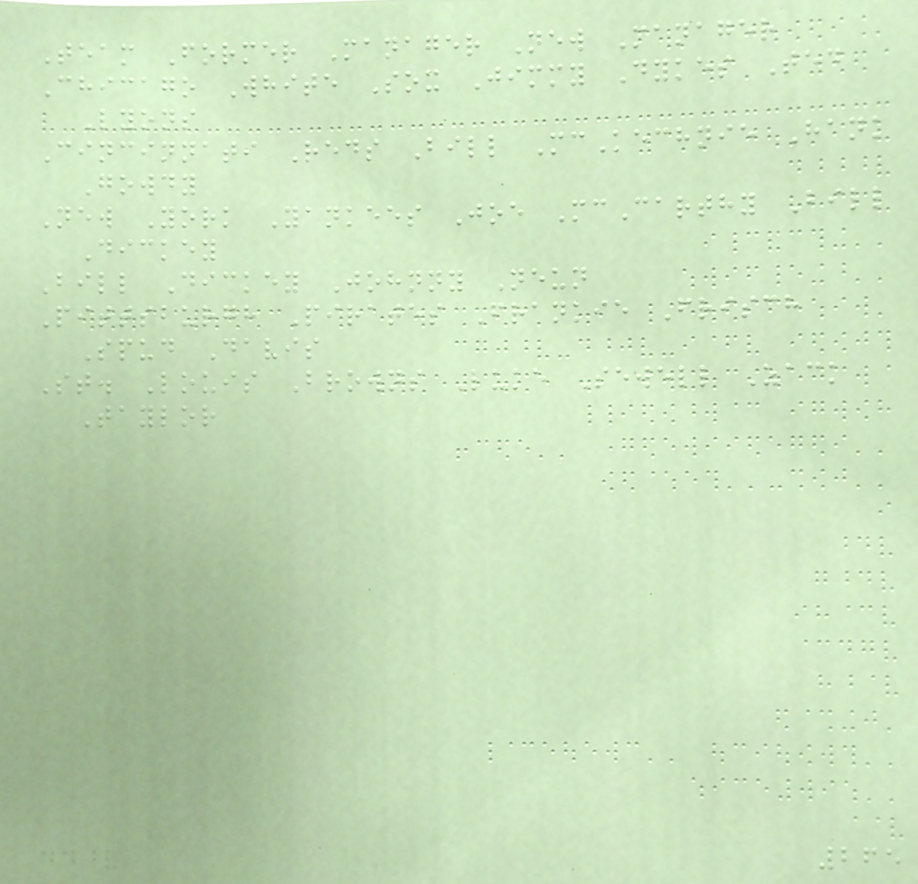Team Former Manager New Manager
Chicago White Sox Jimmy Dykes Ted
Lyons
Cincinnati Reds Bill McKechnie Hank
Gowdy
New York Yankees Joe McCarthy Bill
Dickey
Bill Dickey Johnny Neun
Pittsburgh Pirates Frankie Frisch
Spud Davis
St. Louis Browns Luke Sewell Zack
Taylor
265
